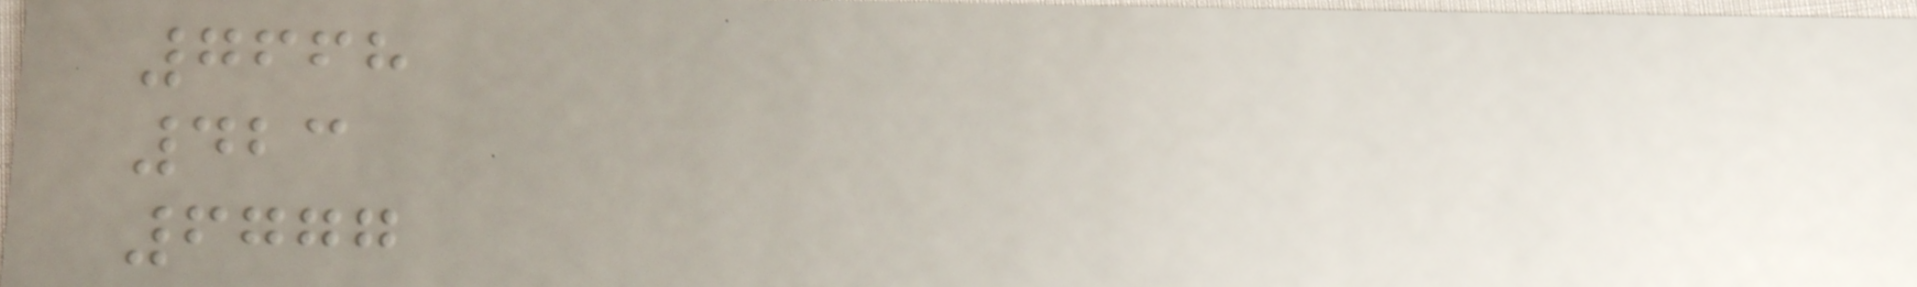7668
423
6777
